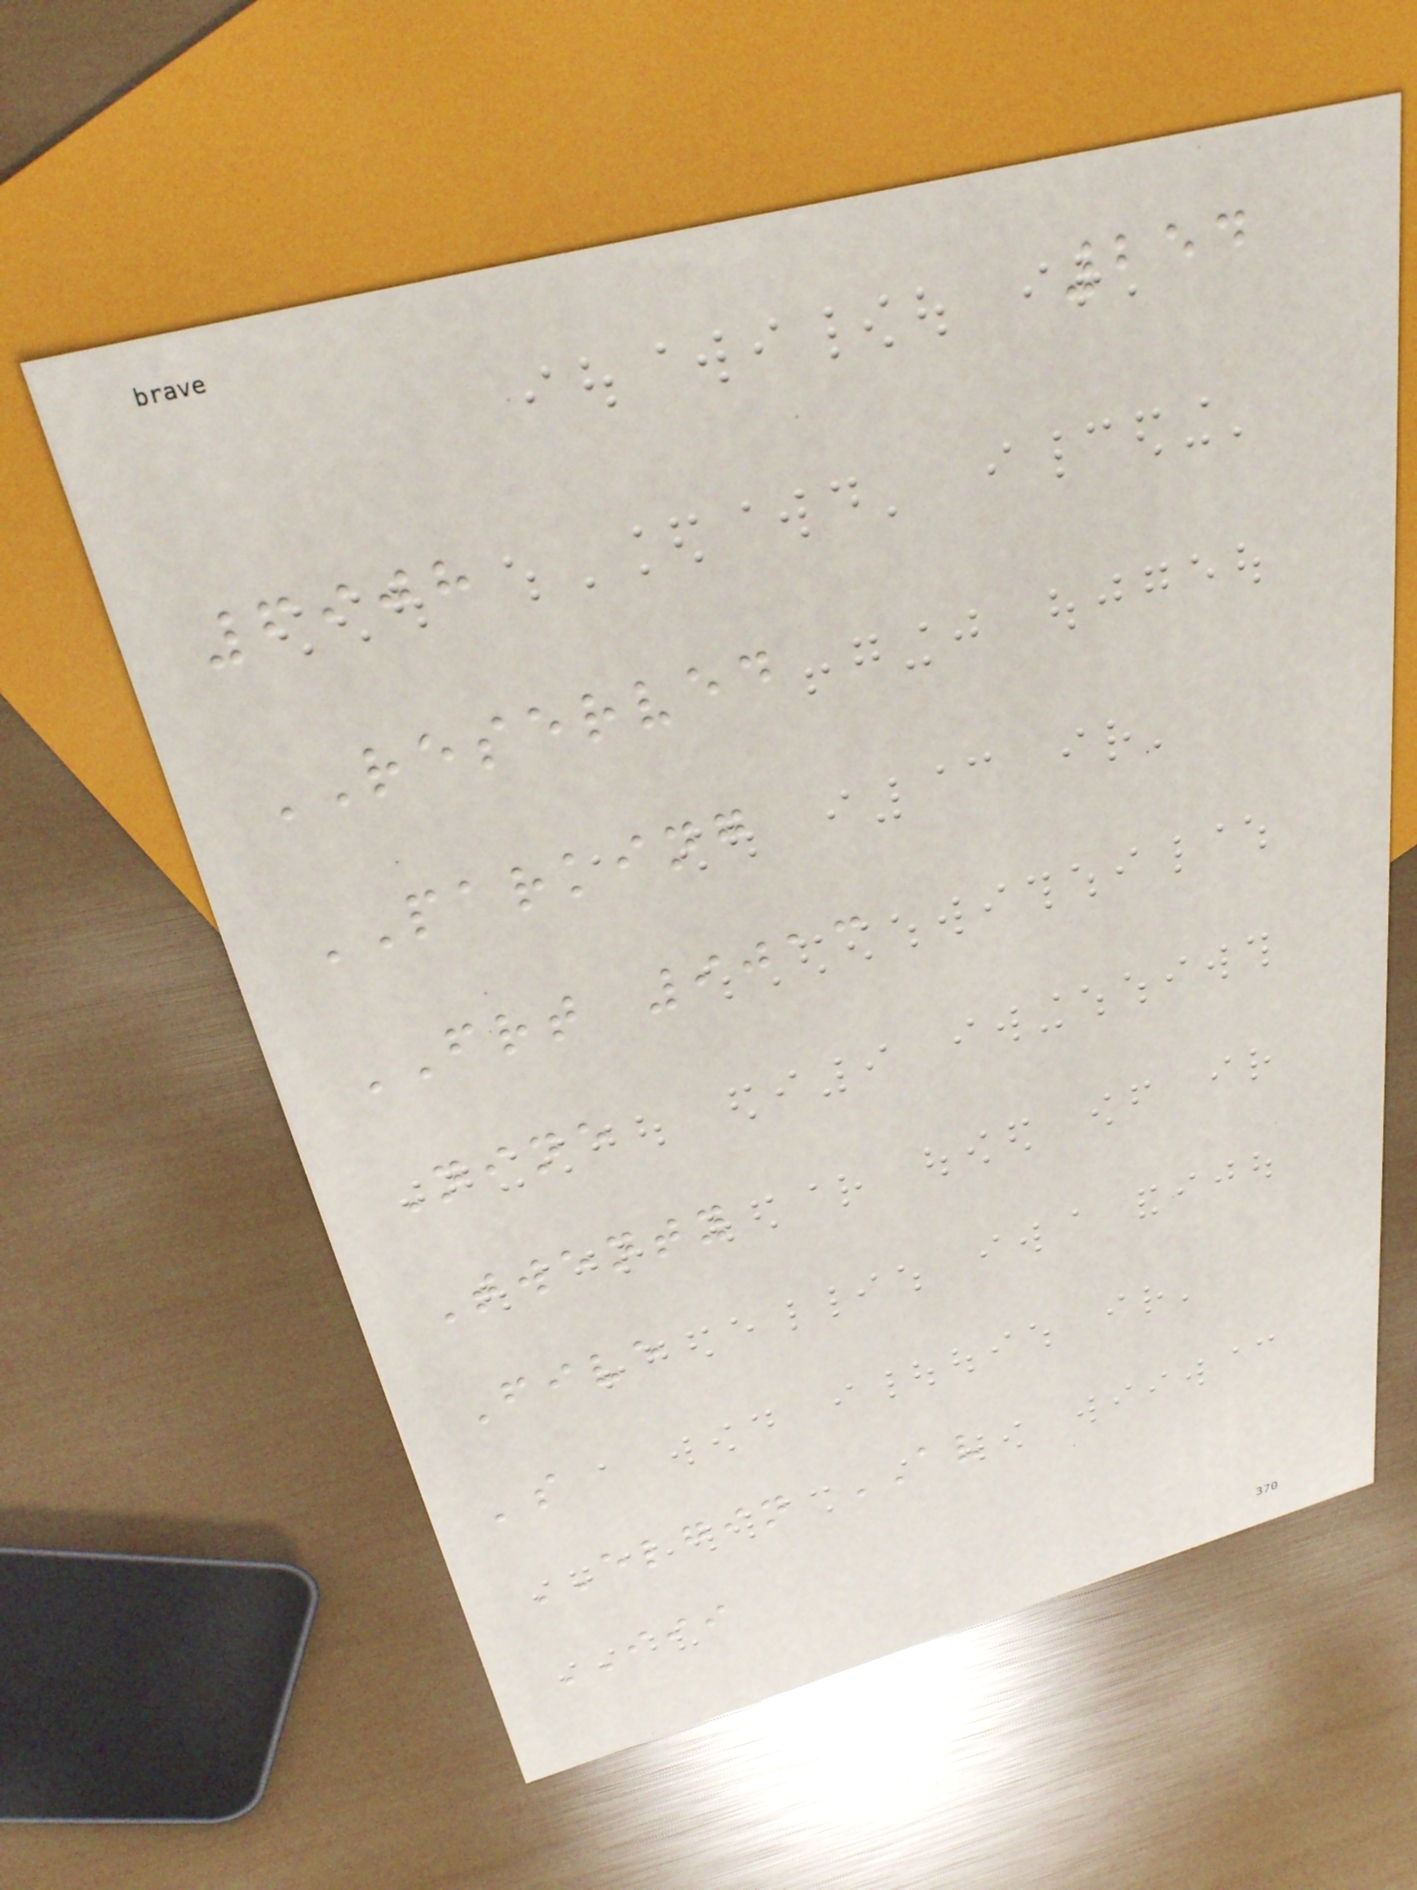254
6908
RESERVED
PARKING
FRT 9013
Nine
Twenty
Five
's
ELGIN AV
III
